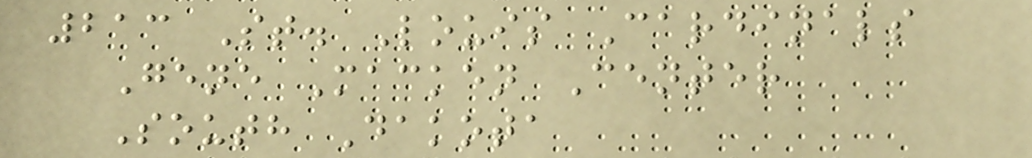213 St. Louis Cardinals
Gene Macken Center
South Dakota
